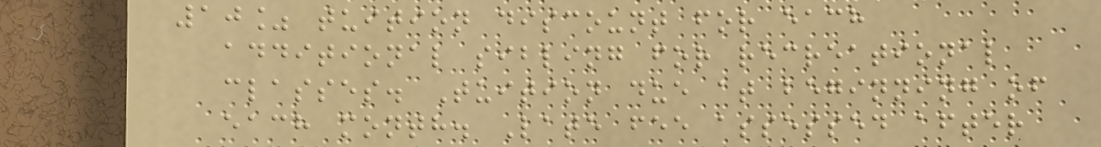10% tuition discount for each
additional sibling for recreational
classes. Tuition due at beginning of
each month. Late fee assessed after
